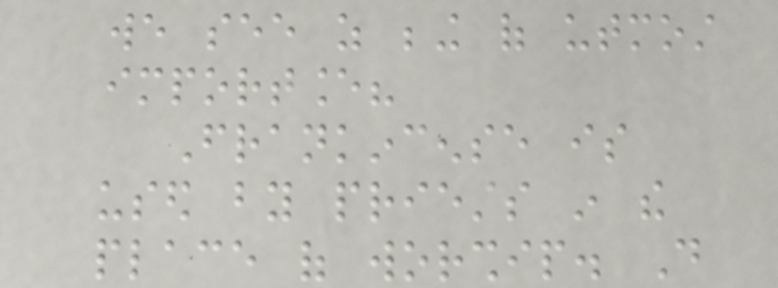we see as being of utmost
importance?
Frankincense is
used by priests in the
place of worship. Do
